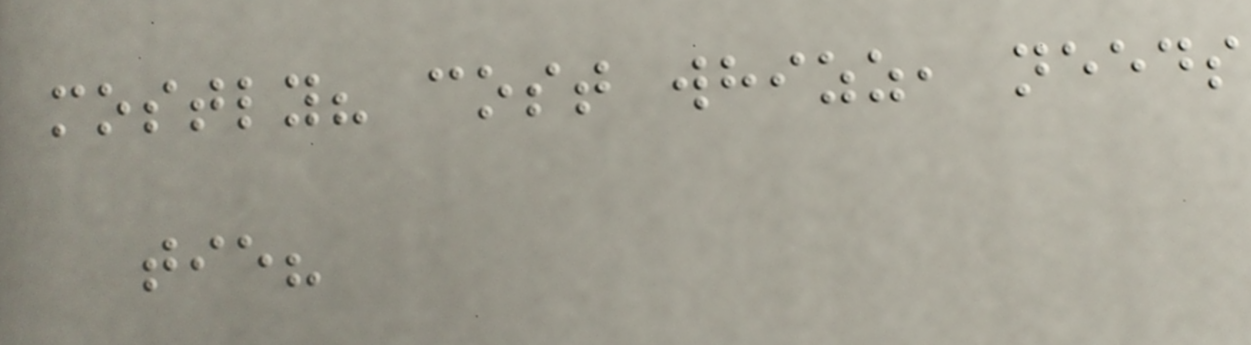mostly? cost whizz, needs
tie?
